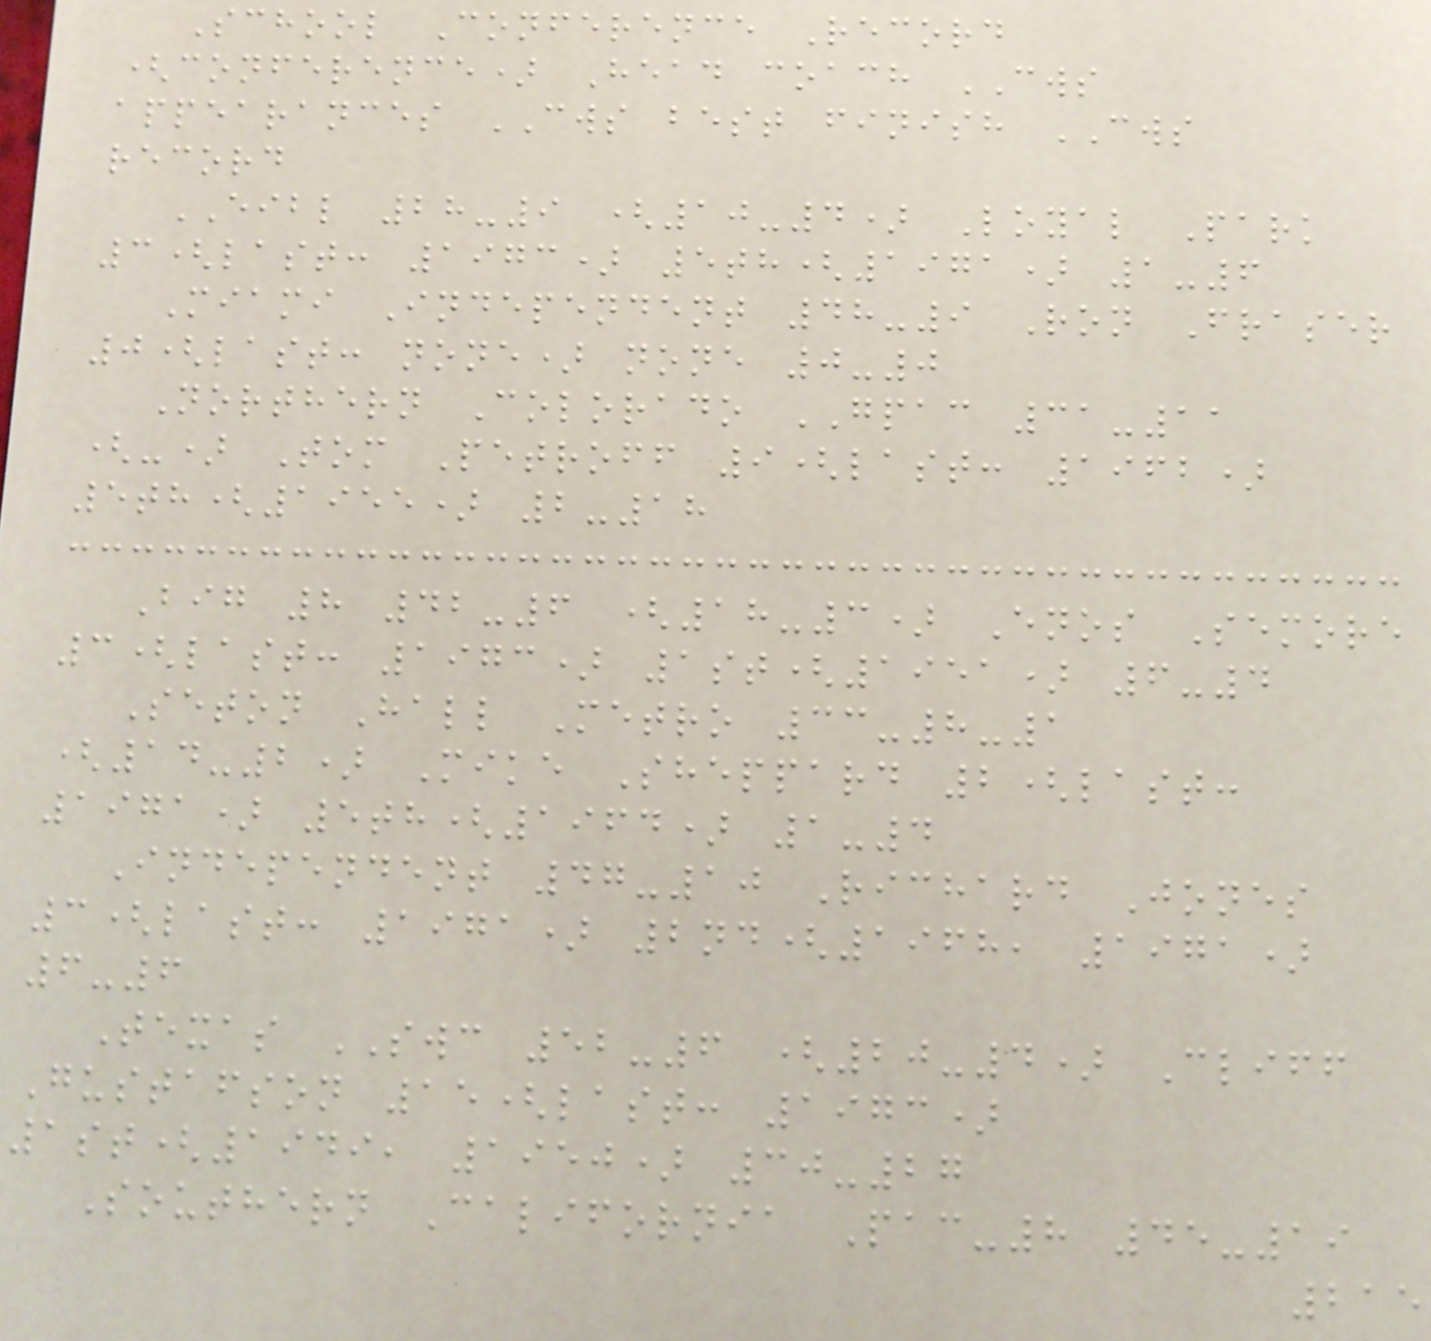School Conference Record
(conference) Head coach CWS
appearances CWS best finish CWS
record
EIBL 28-9 (10-4) Loyal Park
3(last: 1973) 5th(1971) 1-6
Miami Independent 48-9 Ron Fraser
0(last: none) none 0-0
Northern Colorado GPAC 31-11
(-) Tom Petroff 9(last: 1962)
5th(1955) 2-18
Big 8 42-6 (18-3) Enos Semore
3(last: 1973) 1st(1951) 6-4
Seton Hall Metro 33-8-1
(14-2) Mike Sheppard 2(last:
1971) 5th(1964) 1-4
Independent 47-10 Richard Jones
3(last: 1971) 2nd(1968, 1971)
6-6
Texas SWC 52-6 (20-4) Cliff
Gustafson 15(last: 1973)
1st(1949, 1950) 30-27
Southern California Pac-8 45-19
215
